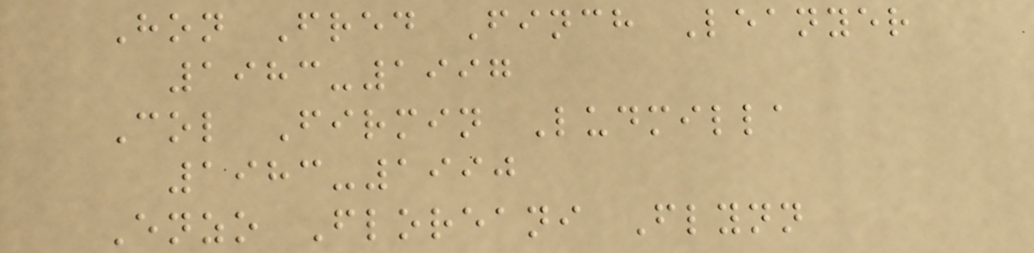Hon Fred Finch Leanyer
1983-1997
Col Firmin Ludmilla
1983-1990
Enzo Floreani Flynn
